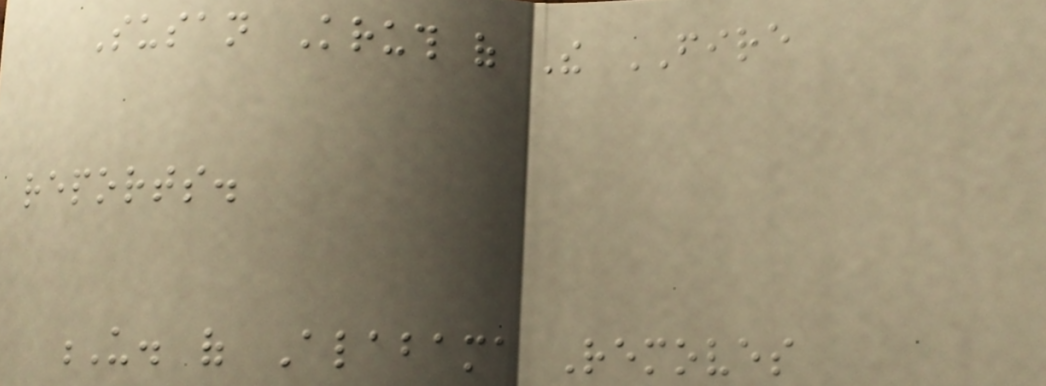Susan Kruth of The FIRE
reports.
U. of Alabama Removes
